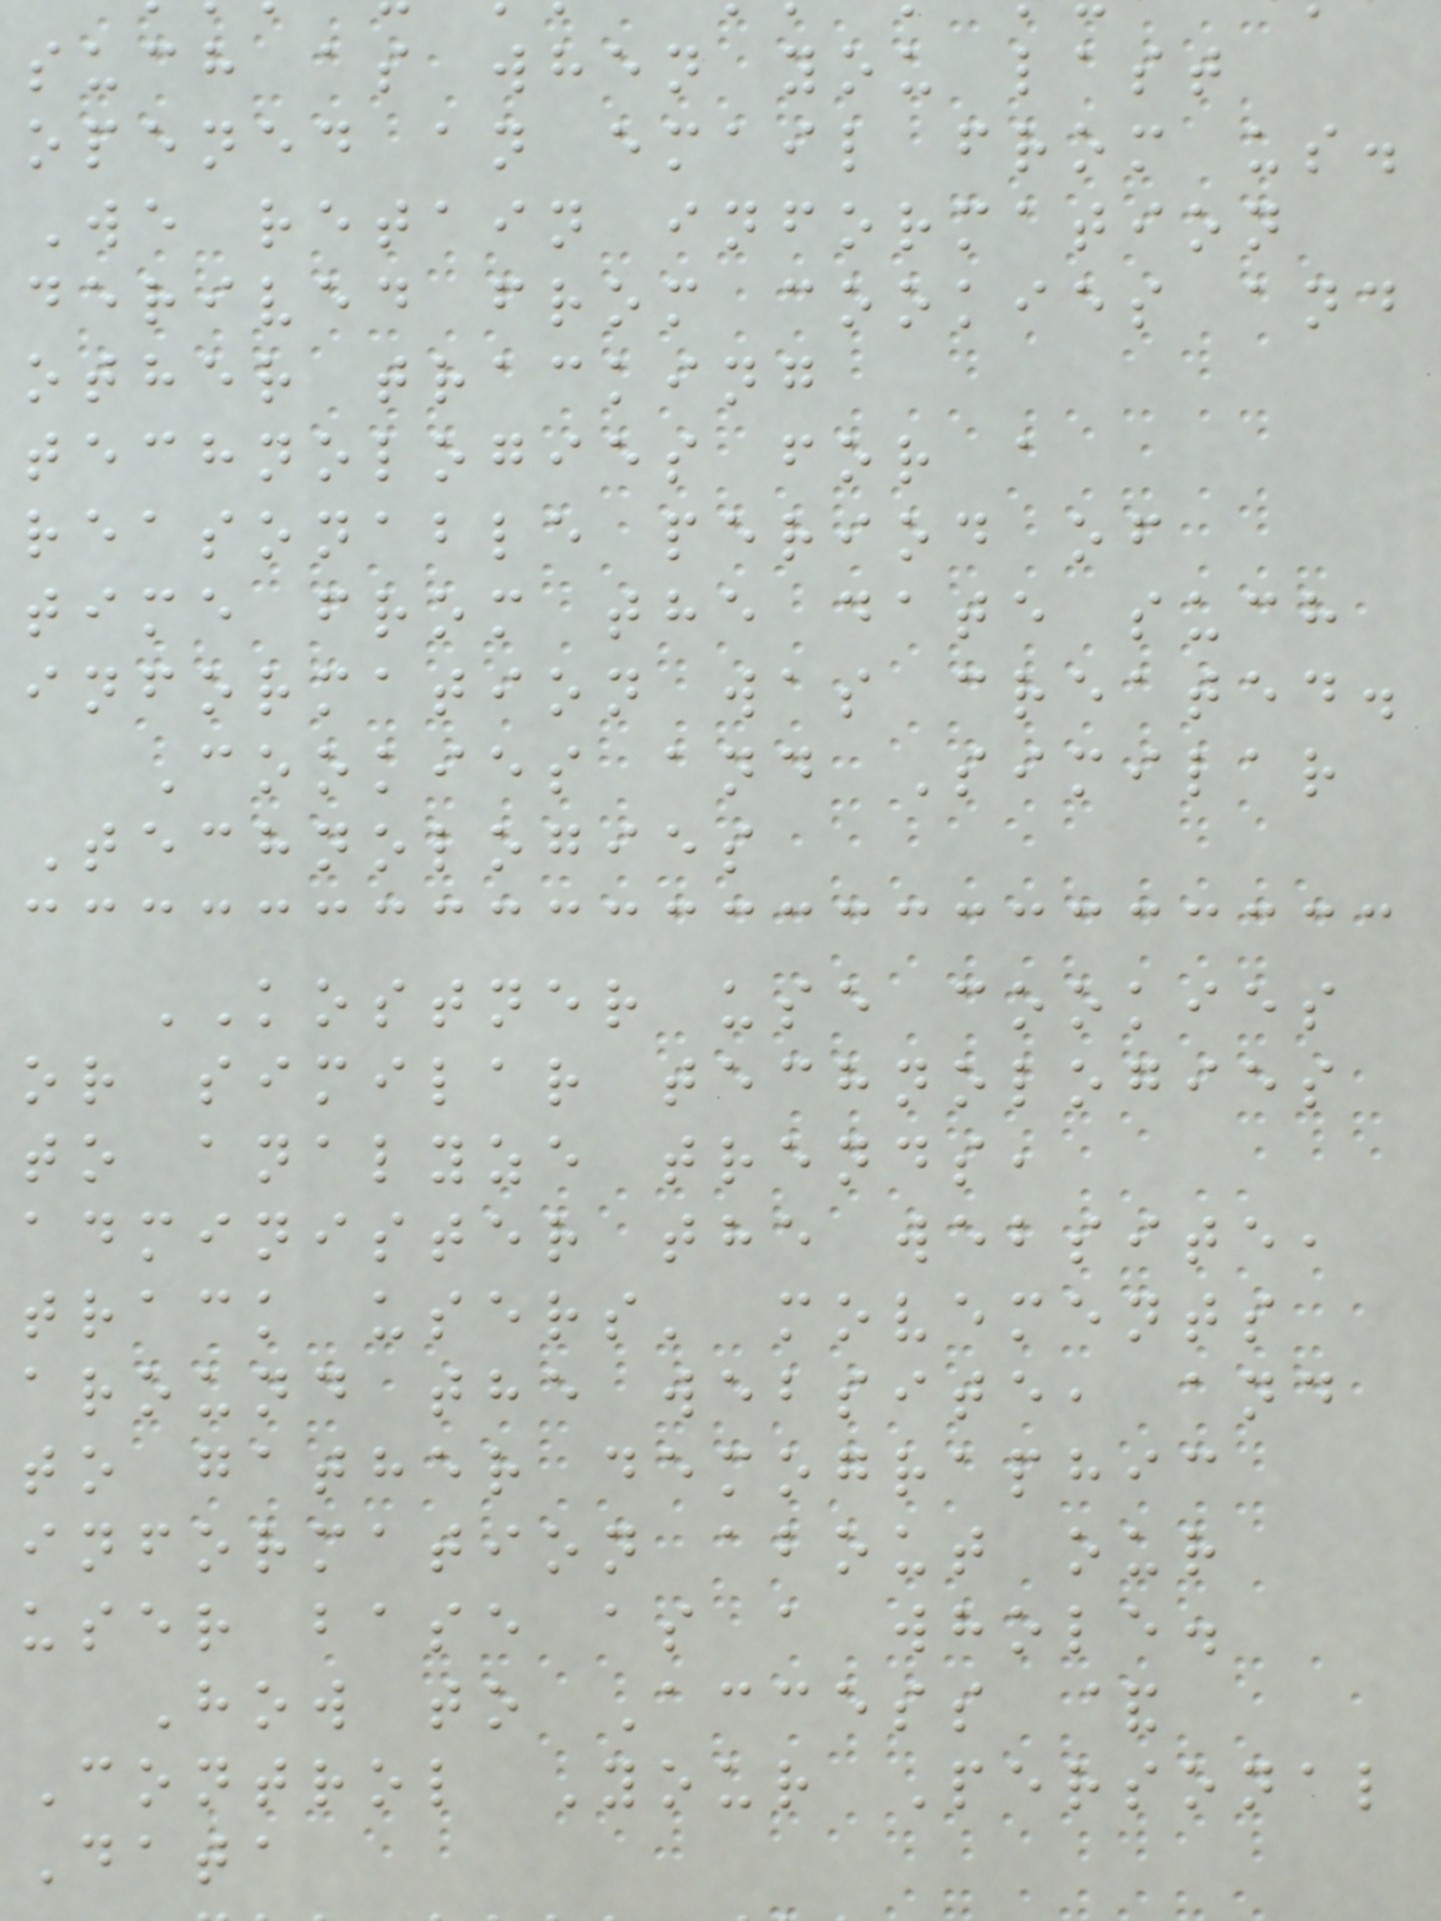such as when you last
opened an email from us.
We retain information
derived from cookies and
other tracking
technologies for a
reasonable period of
time from the date such
information was created.
Cookies and Similar
Technologies
KOSTNER use cookies
or similar technologies
to analyze trends,
administer the website,
track users' movements
around the website, and
to gather demographic
information about our
user base as a whole.
How to Access &
Control Your Personal
Data
